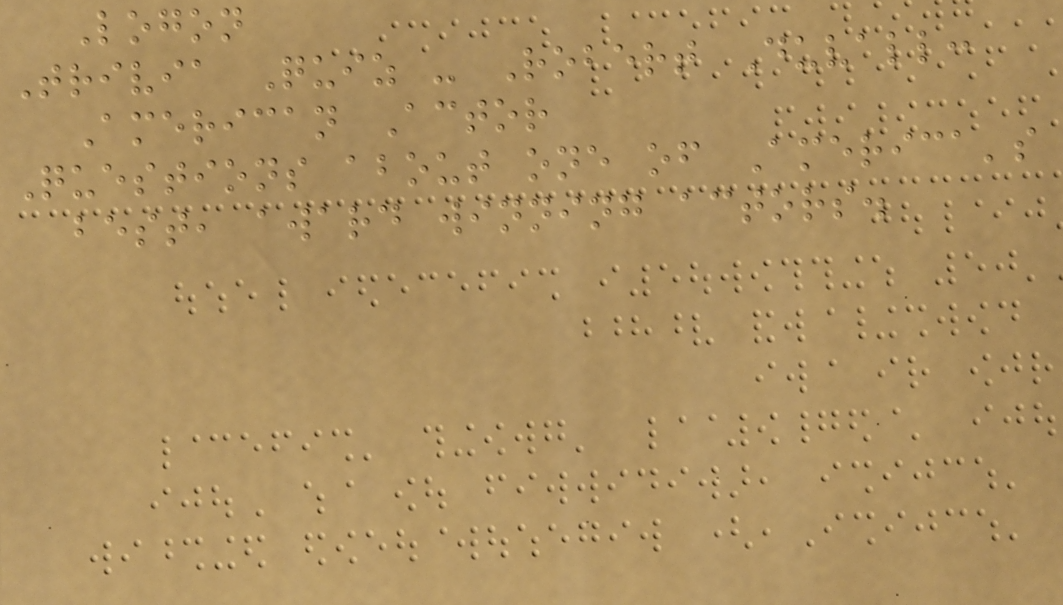Logon
Trivia Quiz - Robert Duvall:
American Actor
Questions about one of America's
best, award winning actors.
